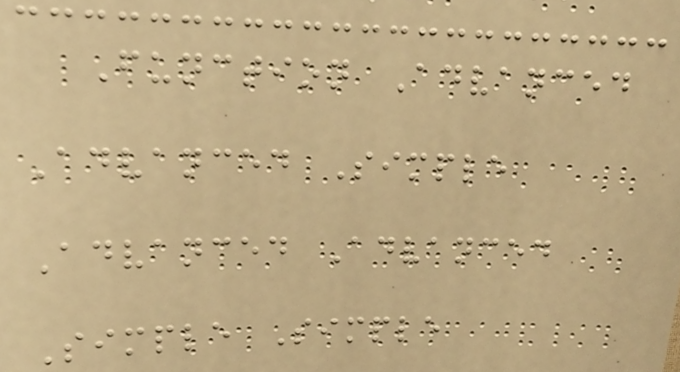Function Advanced
Advanced Simple
Advanced Advanced
Simple Simple
